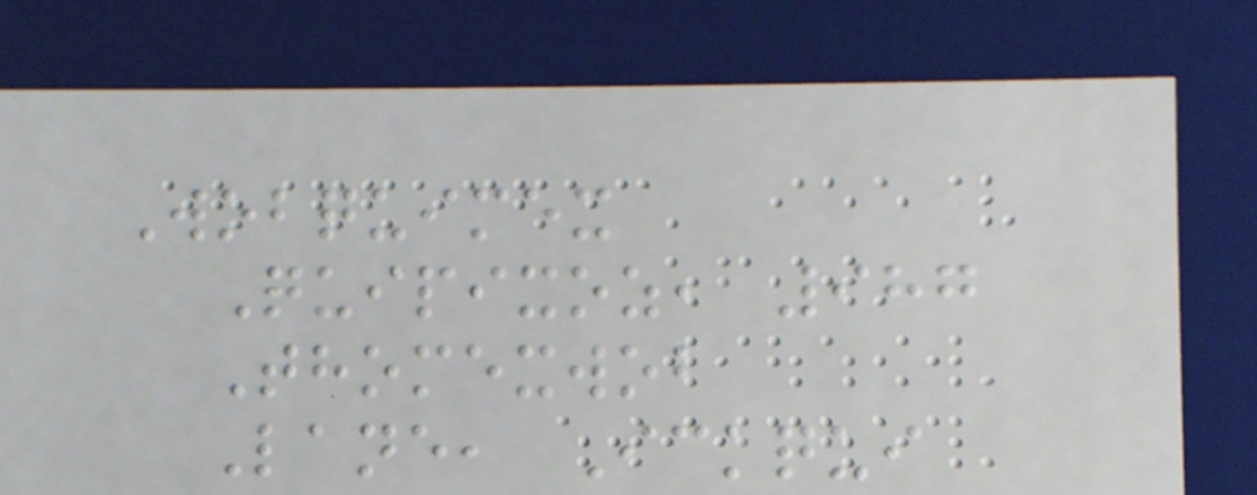Wobquimex
Quipixoz, 987
Thomexwob
Lane, Ickqui
